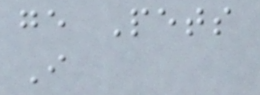ge Pets
I
